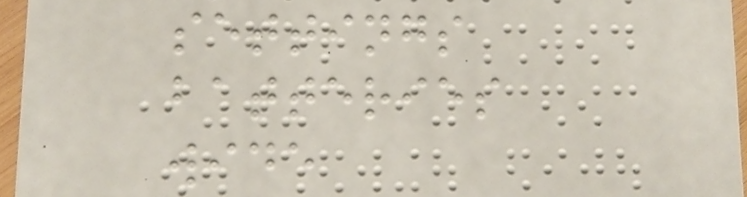settings
batteries
wide
